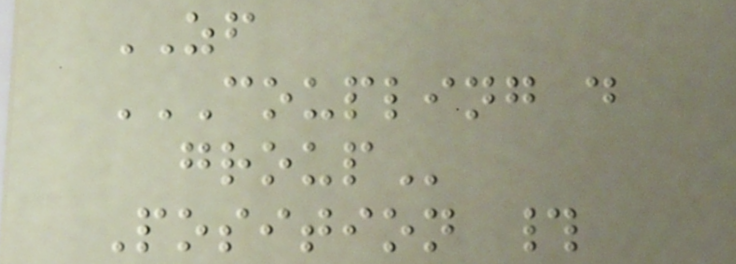ZF
COUPLING D
GROUP
Position #
